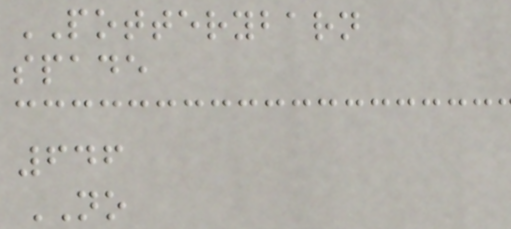POTTERYBARN
spade
646
NO
